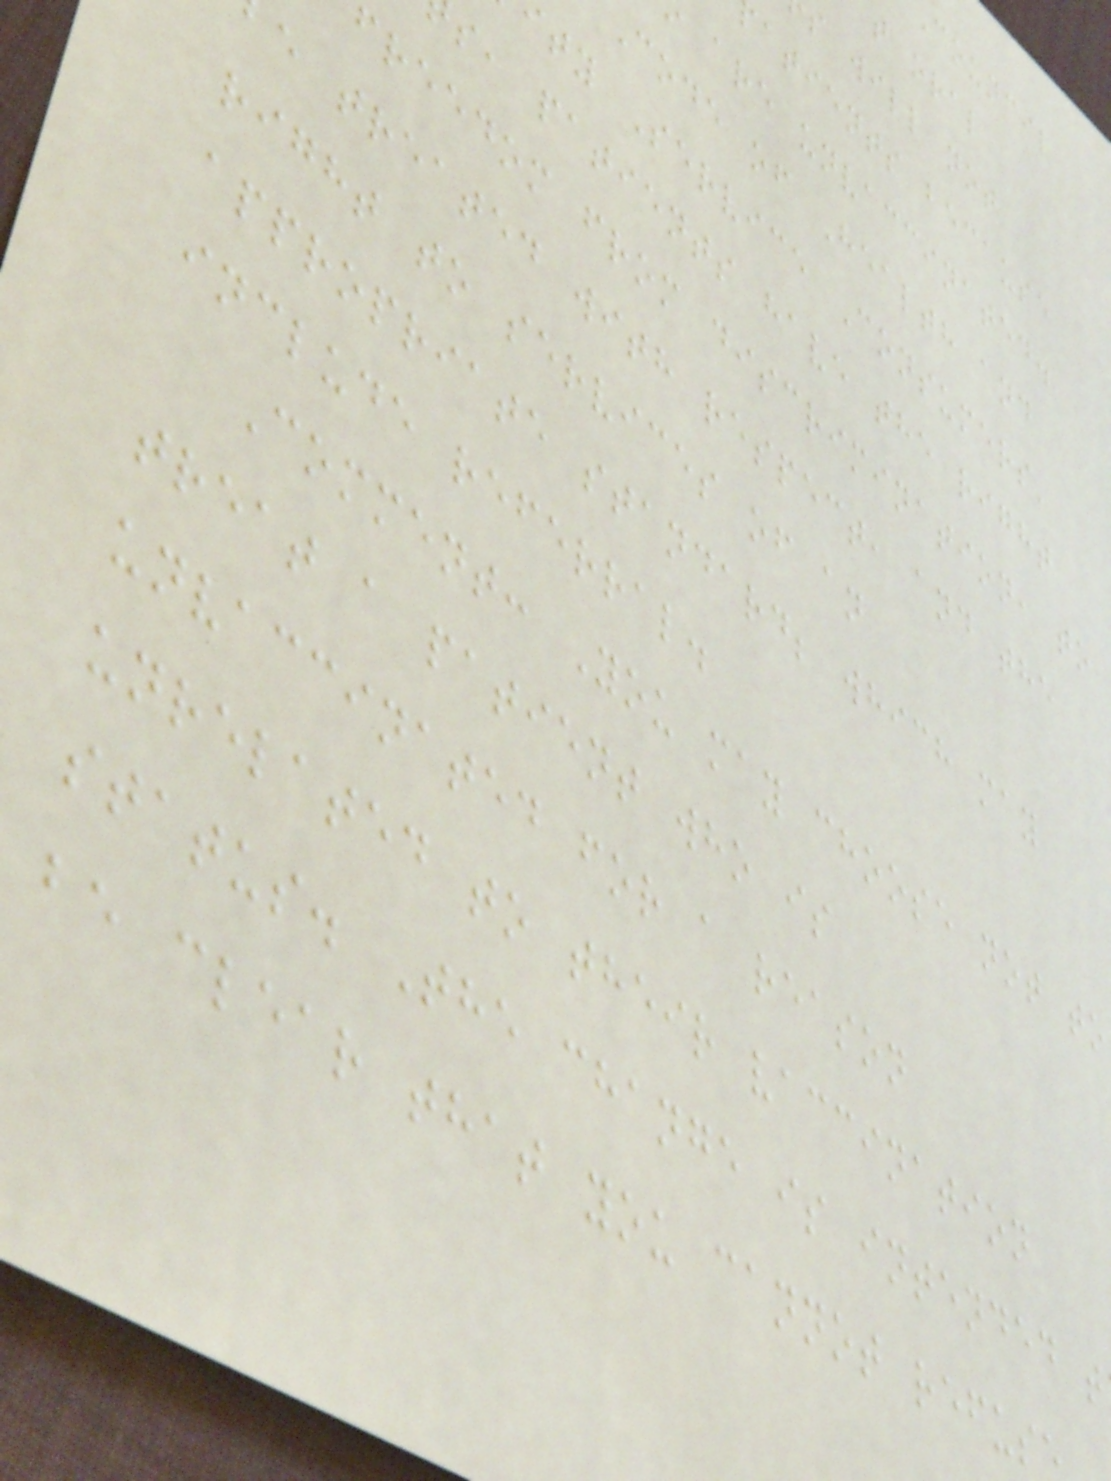s will not
atients because
are unvaccinated.
Code of Health and
ty Service Consumers'
s, patients have the right
freedom from discrimination, to
e treated with respect, and the
right to services of an
appropriate standard; which may
include referral.
Comment: You may choose not to
treat a patient who is
unvaccinated for a reason
unrelated to their vaccination
status. The change is intended t
be clear that you cannot refus
